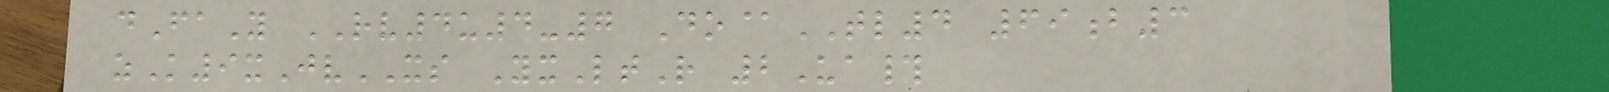dFaY RV4u4-7 Do@TL4 69b3
zK9xJvXS YxLtR 2Ua#
